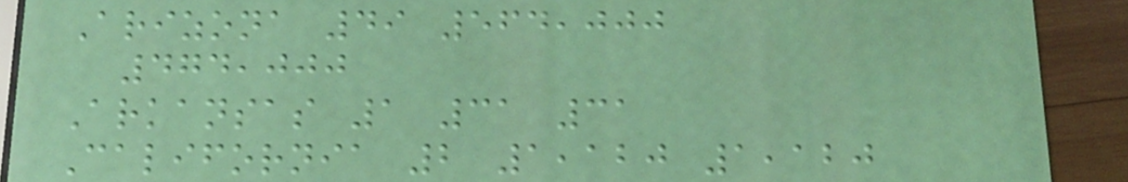Arizona 49 564,000
474,000
Arkansas 1 31 31
California 2 1,120 1,120
